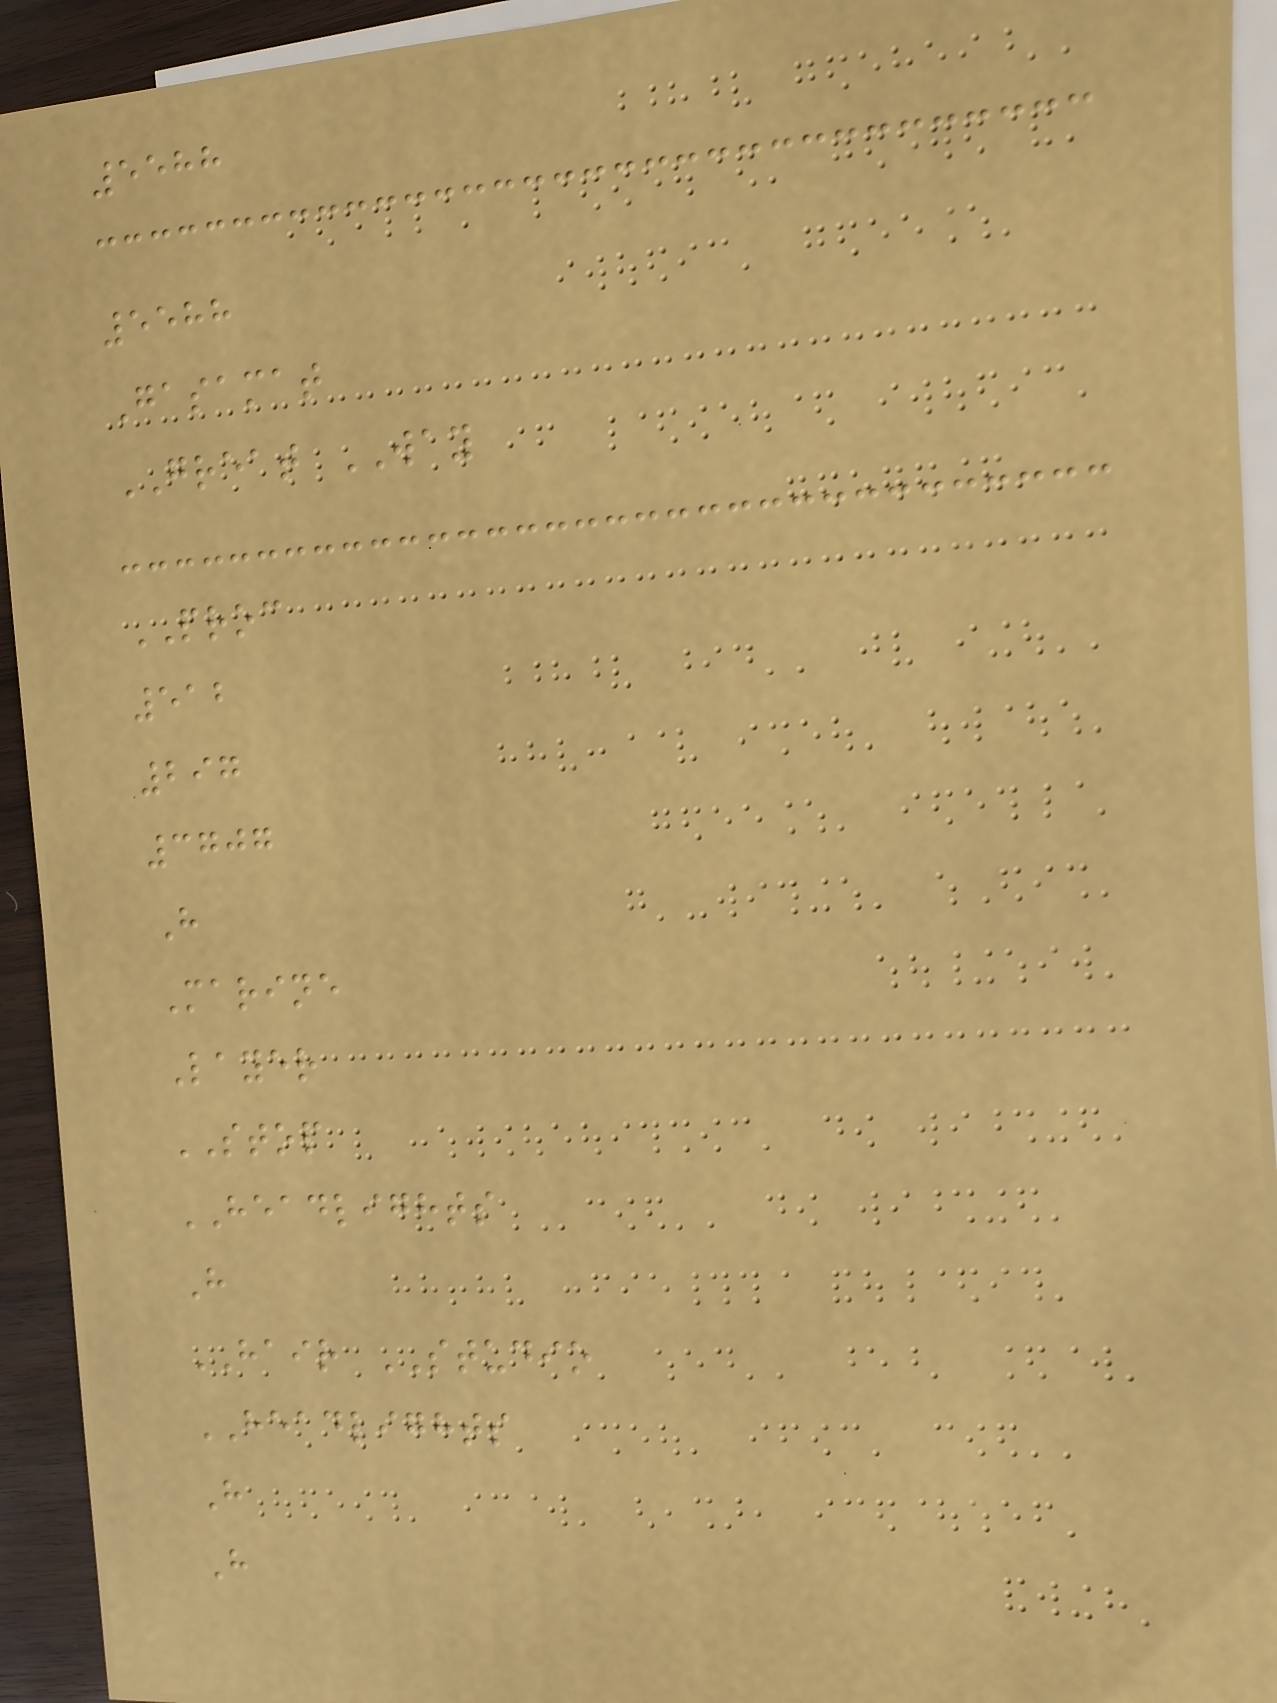5588
5588
Gasamat
GREAT WAY
PROC
512
297
3707
H
Marine
Layer
STOP
HEADLIGHTS
H
HAIR STUDIO
HEADLIGHTS
H
H
